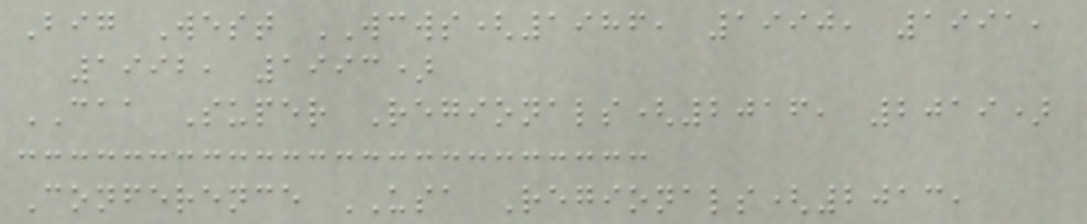Big West WCWS(1986, 1990, 1991,
1992, 1993)
CAA Super Regionals(2016, 2019)
Conference USA Regionals(2013,
